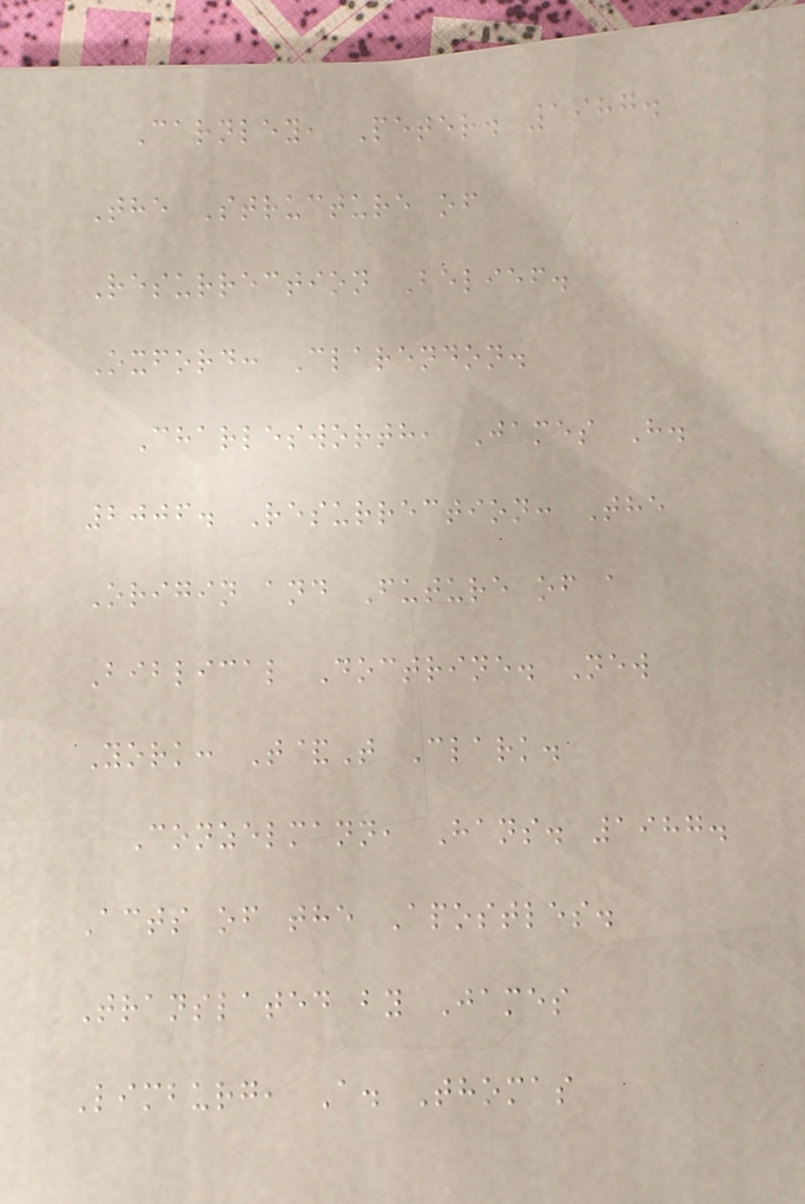Carnley, Peter. 1987.
The Structure of
Resurrection Belief.
Oxford: Clarendon.
Charlesworth, James H.
2006. Resurrection: The
Origin and Future of a
Biblical Doctrine. New
York: T&T Clark.
Conzelmann, Hans. 1987.
Acts of the Apostles.
Translated by James
Limburg, A. Thomas
